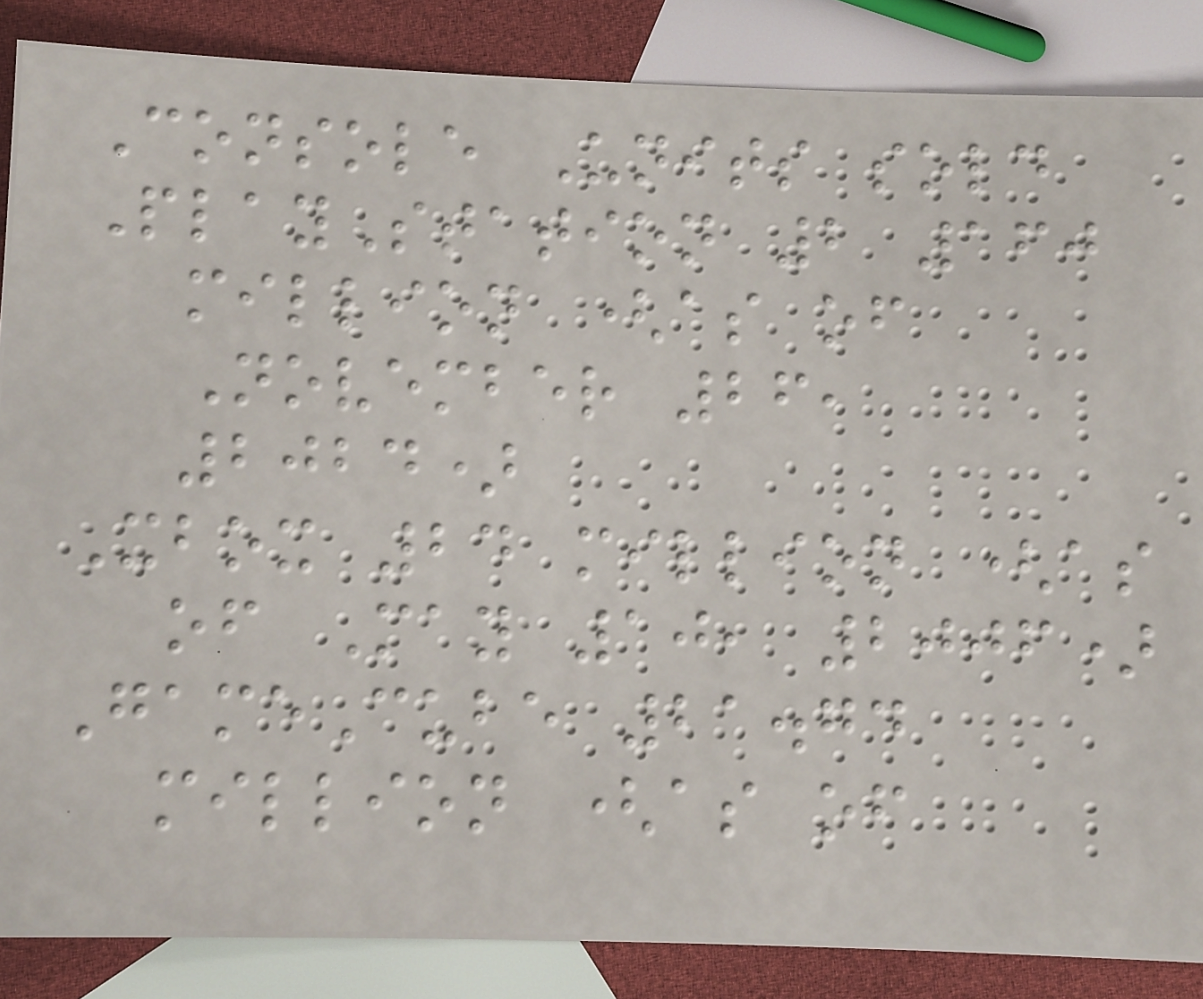Console Units sold
PlayStation 2 160
million (as of
November 26,
2024)
Xbox 24 million (as
of May 10, 2006)
GameCube 21.74
million (as of
